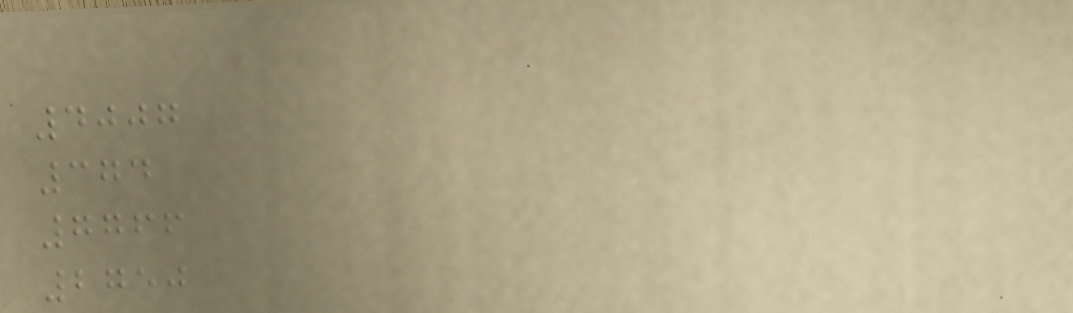4007
374
7766
2750
